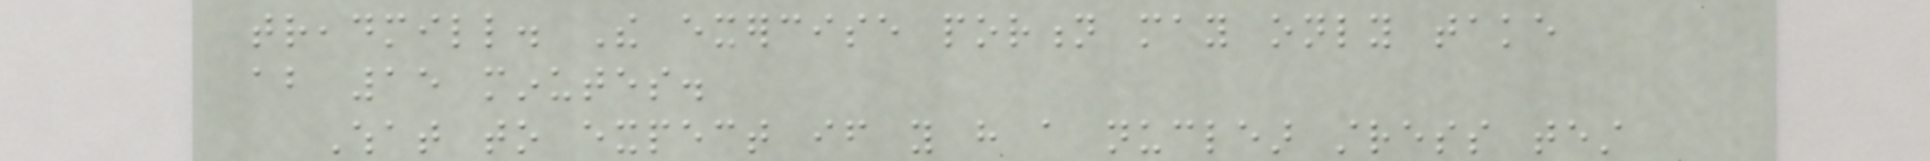treadmill. The exercise portion may only take
about 15 minutes.
What to expect if you have a nuclear stress test
